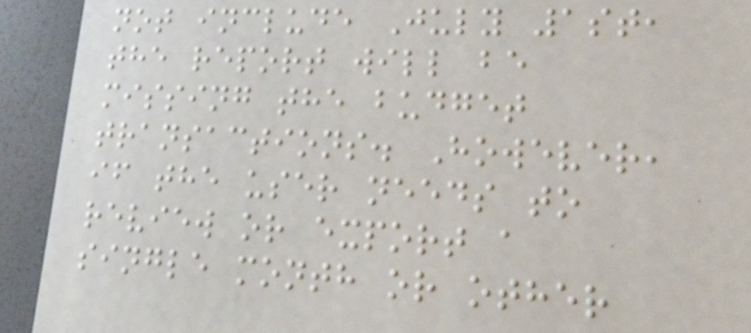not include July 1st,
the report will be
missing the budget
transactions. However,
if the user needs to
review or export a
single month or other
